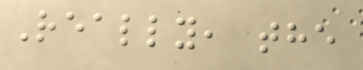Really, the
